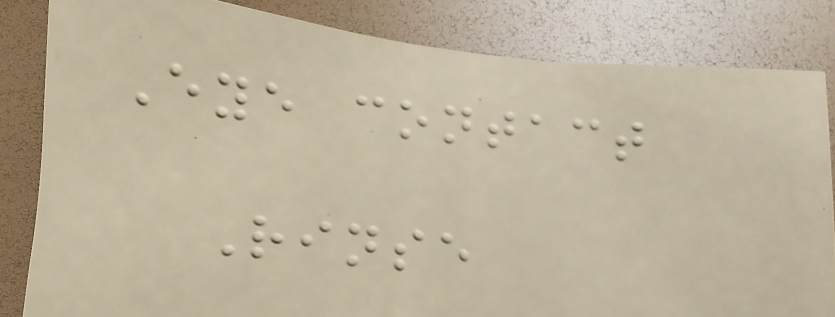Eye contact
Rinse
